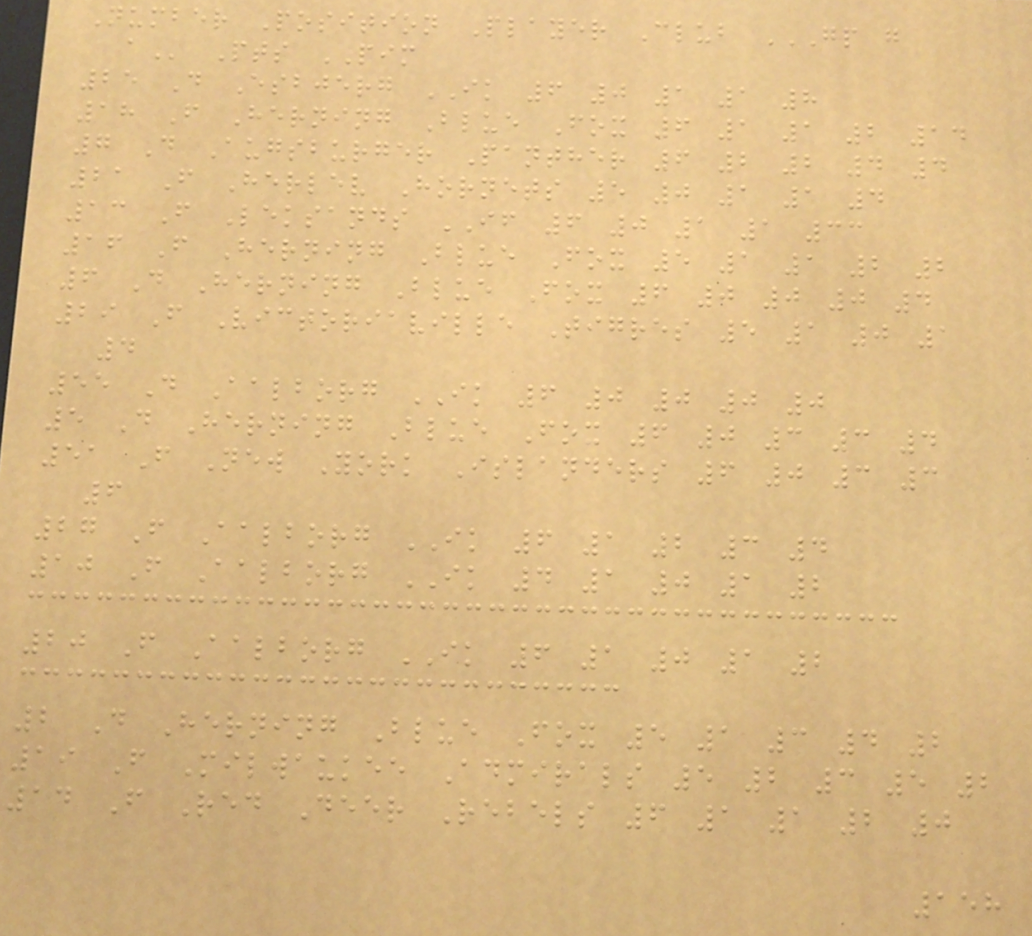Number Position Player Club GP G
A Pts PIM
25 D Esbjerg IK 6 0 1 1 8
18 F Herning Blue Fox 6 1 1 2 14
7 D Augsburger Panther 6 2 2 4 4
21 F Herlev Hornets 5 0 1 1 4
13 F Leksands IF 6 0 1 1 33
16 F Herning Blue Fox 5 1 1 2 2
6 D Herning Blue Fox 6 0 0 0 4
29 F Victoriaville Tigres 5 1 0 1
4
55 D Aalborg IK 6 0 0 0 0
5 D Herning Blue Fox 6 0 3 3 4
51 F New York Islanders 6 0 3 3
6
27 F Aalborg IK 6 1 2 3 4
10 F Aalborg IK 4 1 0 1 2
20 F Aalborg IK 6 1 0 1 2
2 D Herning Blue Fox 5 1 3 4 2
19 F Milwaukee Admirals 5 2 3 5 2
14 F Red Deer Rebels 6 1 1 2 0
158
